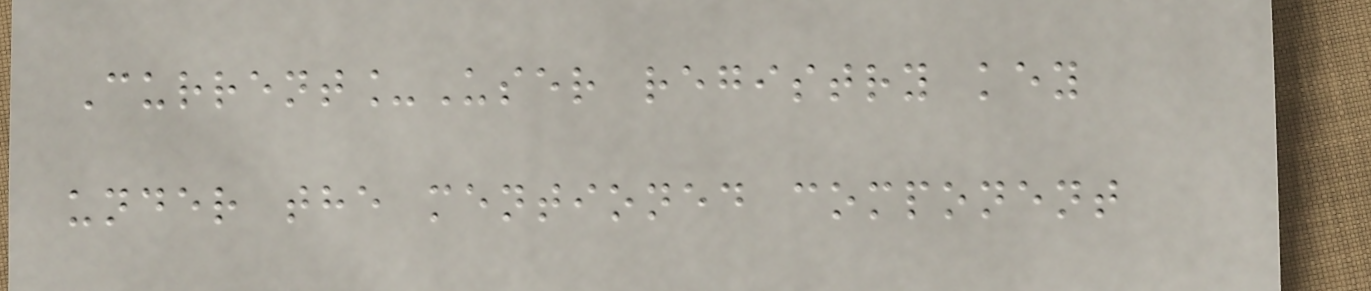Current_User registry key
under the mentioned component
